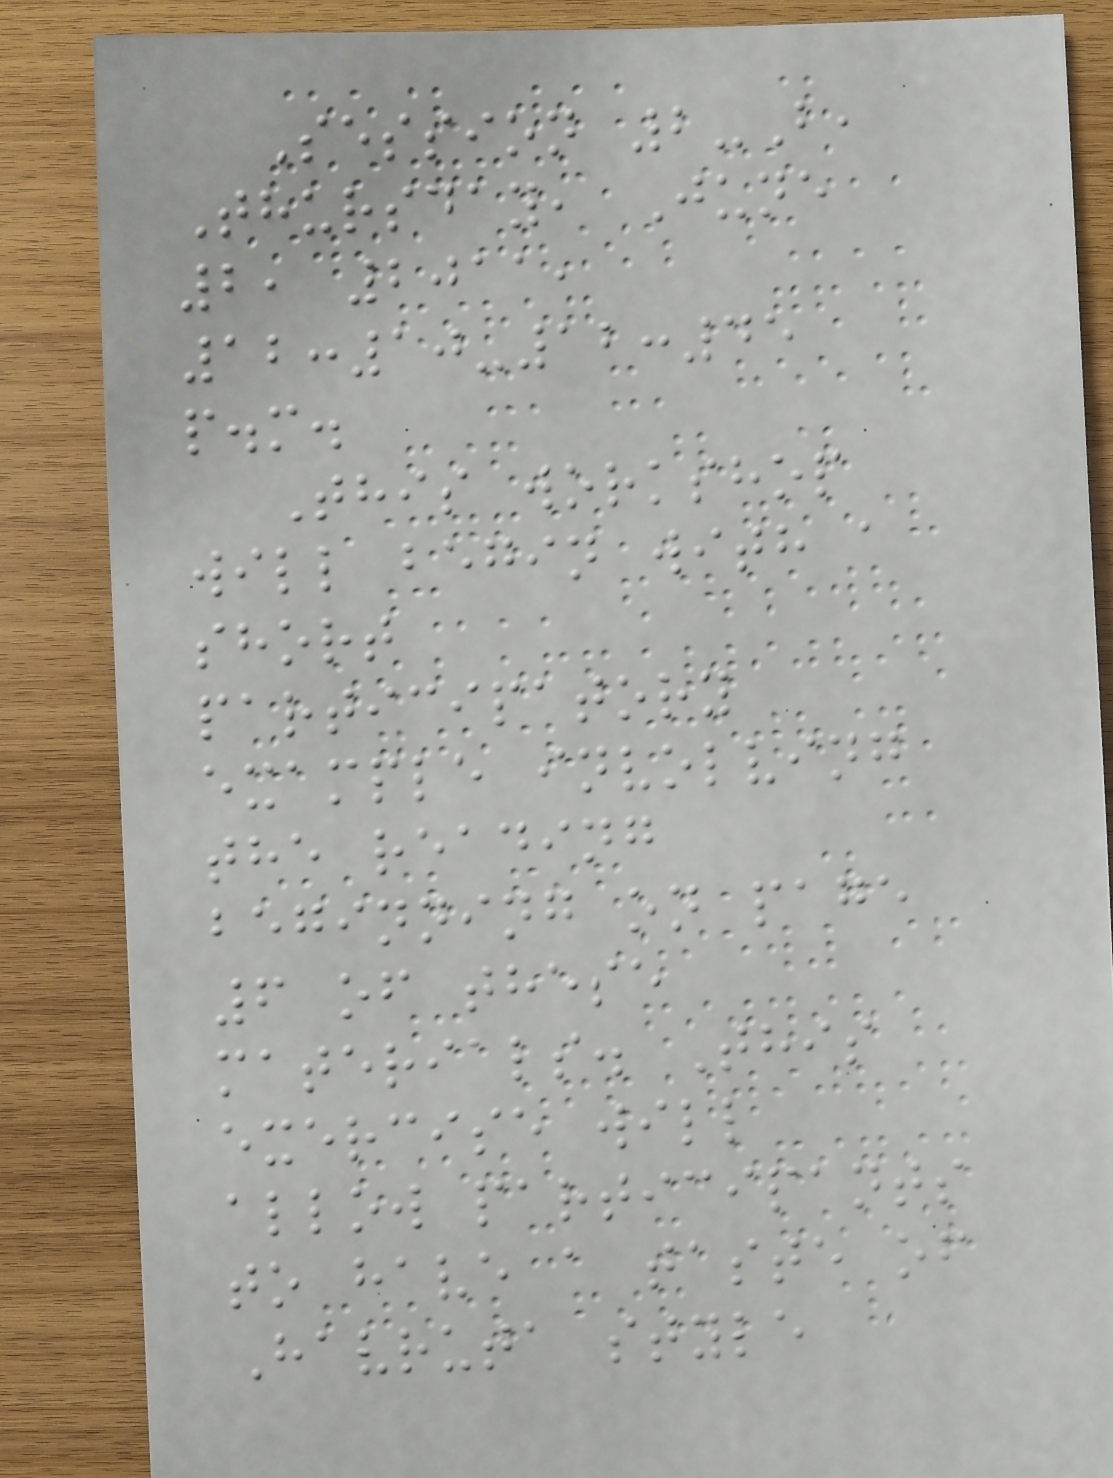Session 2-B,
Thursday, June
2, 2011,
12:10-12:45
p.m.
This workshop
will begin with a
short
participatory
example involving
the reading
beginning on page
6 of these
materials. This
exercise will
allow participants
to have a taste of
Havruta style
